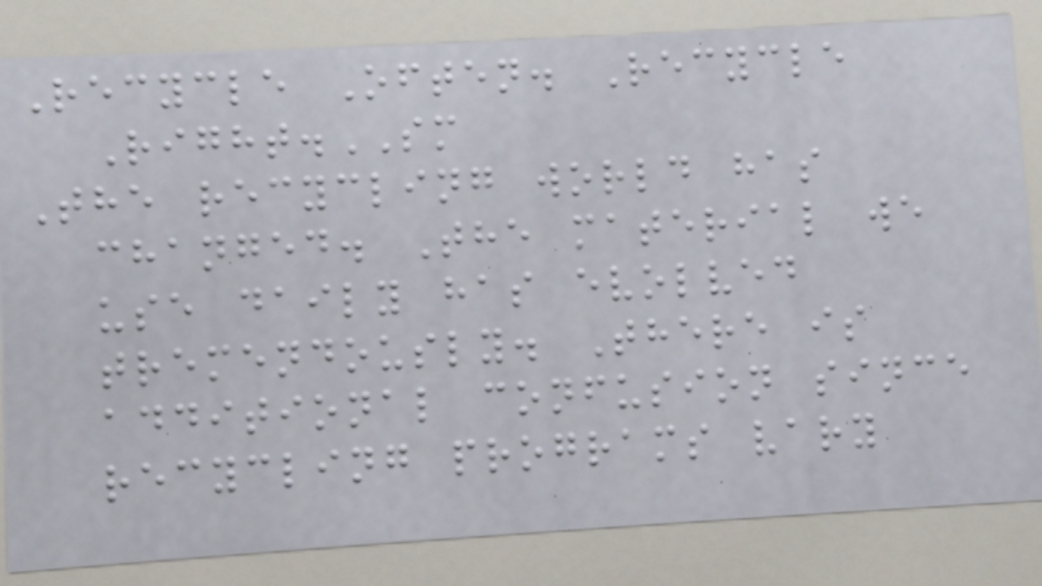Recycle Often. Recycle
Right.SM
The recycling world has
changed. The material we
use daily has evolved
tremendously. There is
additional confusion since
recycling programs vary
